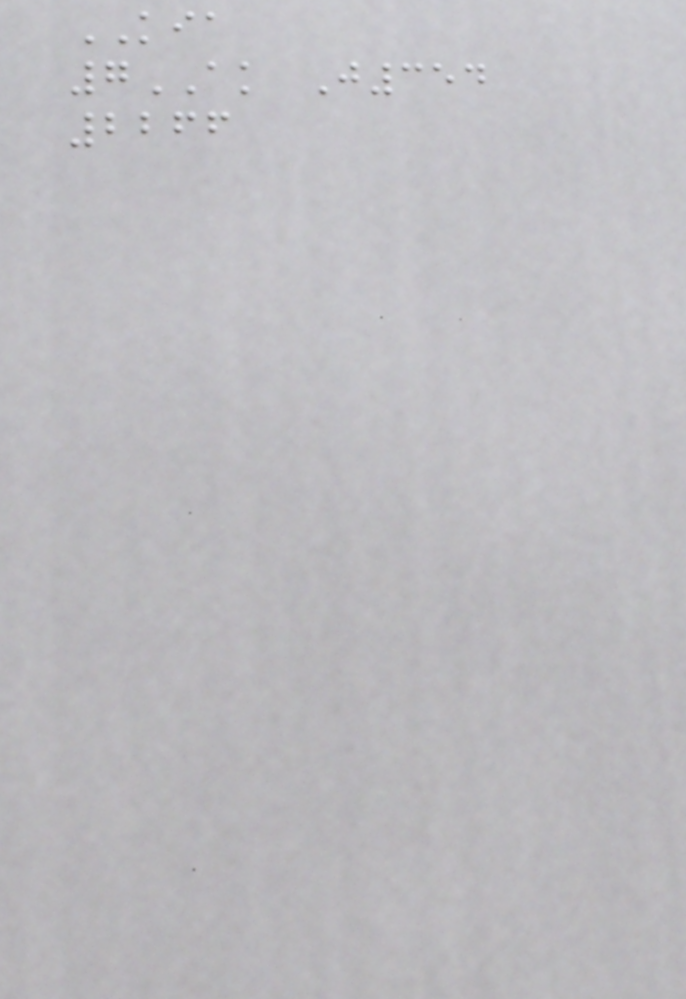KIA
7AK J354
2266
